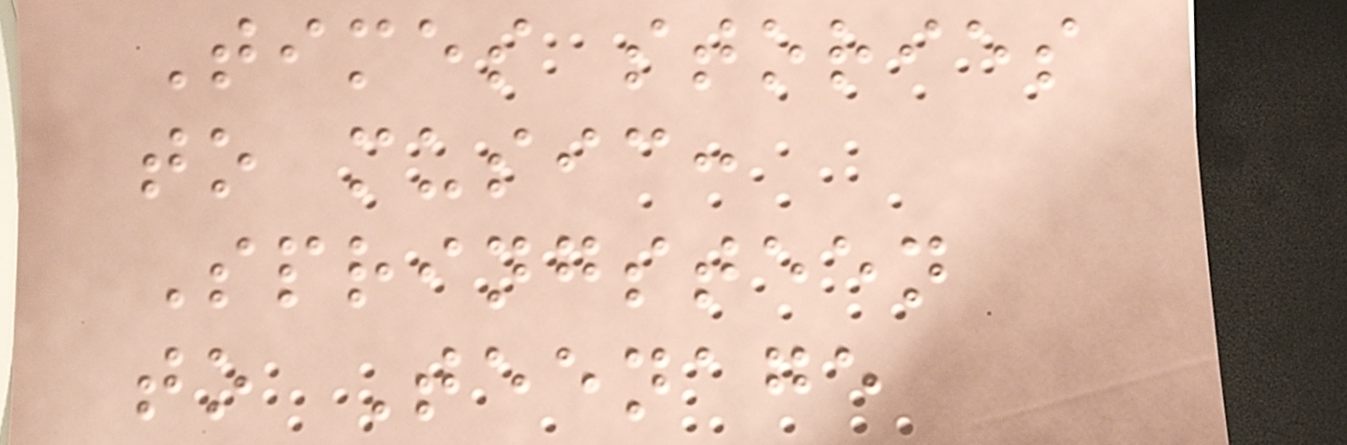Times stories
to music:
Springsteen
to Teenage
